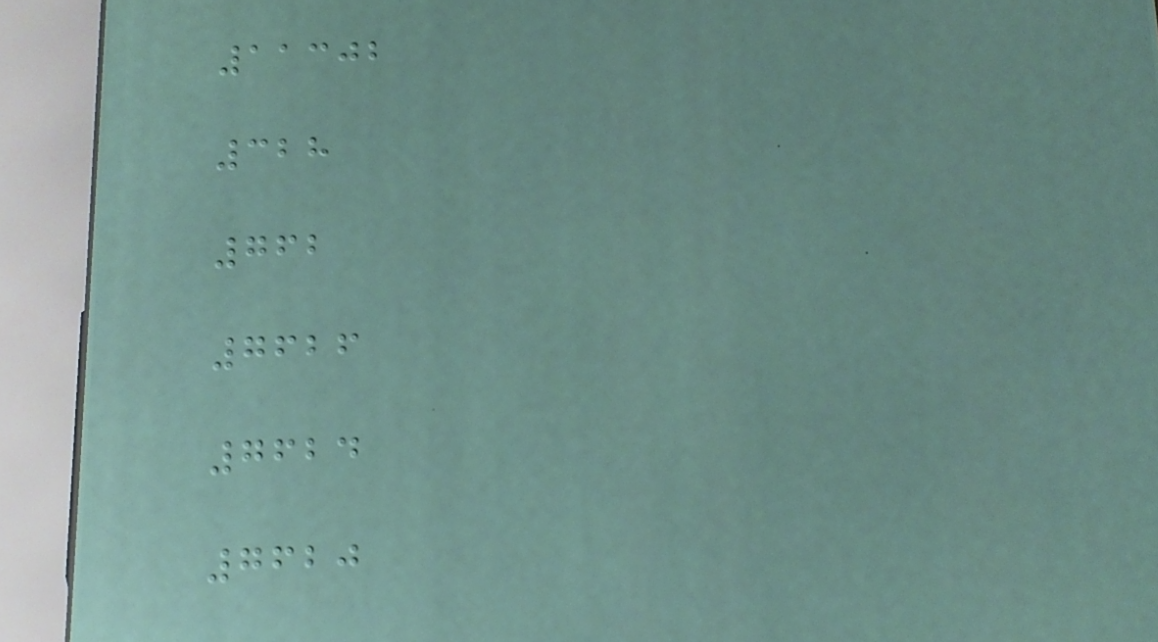11302
328
762
7626
7624
7620
